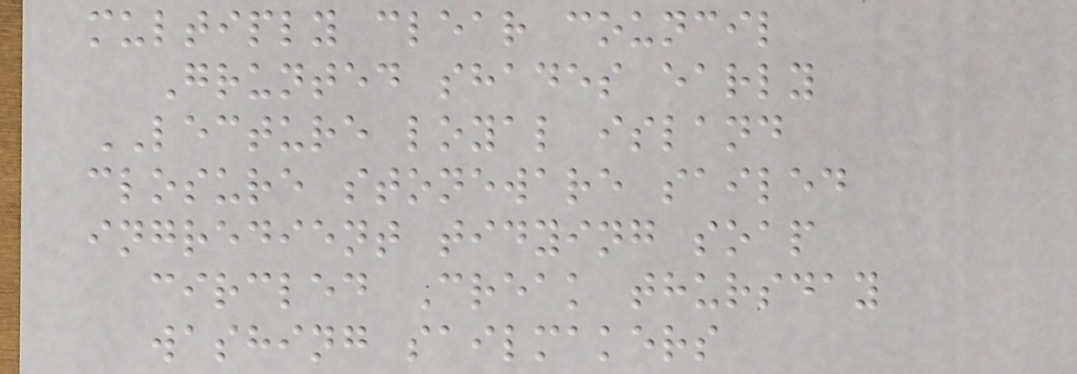multiply clear council
Grunted shades early
LECTURE loyal island
closure stoneware sailed
ingredient tidying soap
circled Creak thursday
washing sailmakers
